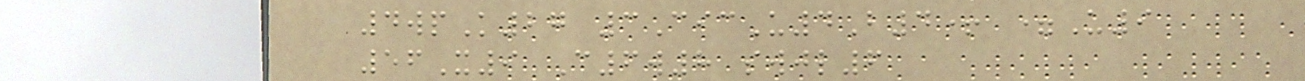4wpK27 3CicU4B4+ =U9
56X9 C6w8 swjl6
